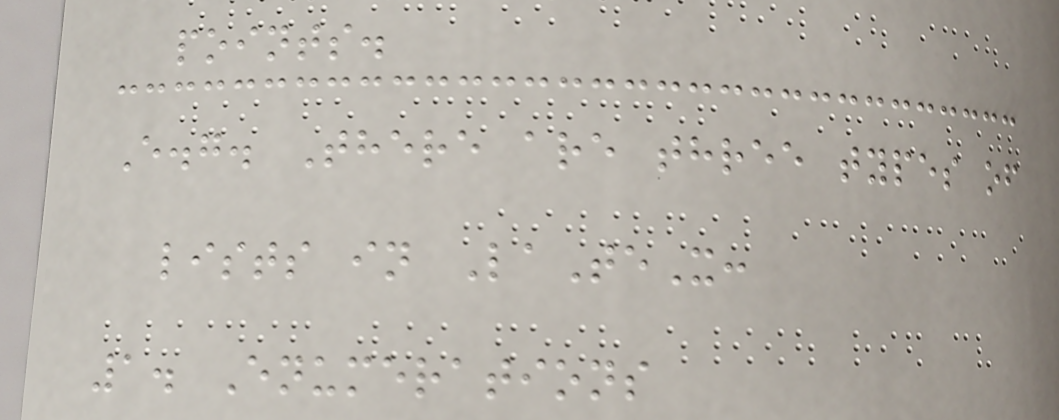points.
E.g. There are three types of
lists in LaTeX:
1. Enumerations
